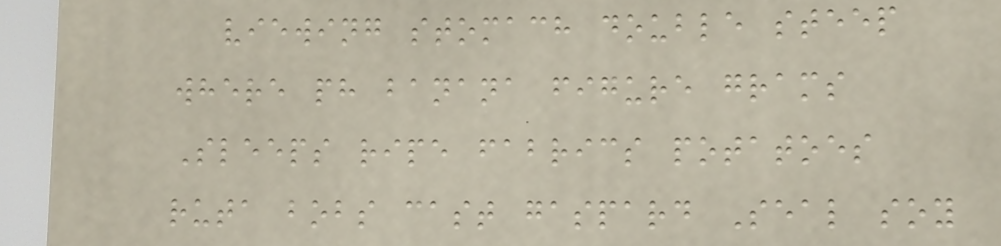viewing stomach double steep
where ph banana figure grams
Sleeps ripe fabrics potatoes
ruta bobs cast gaspard Seal soy
